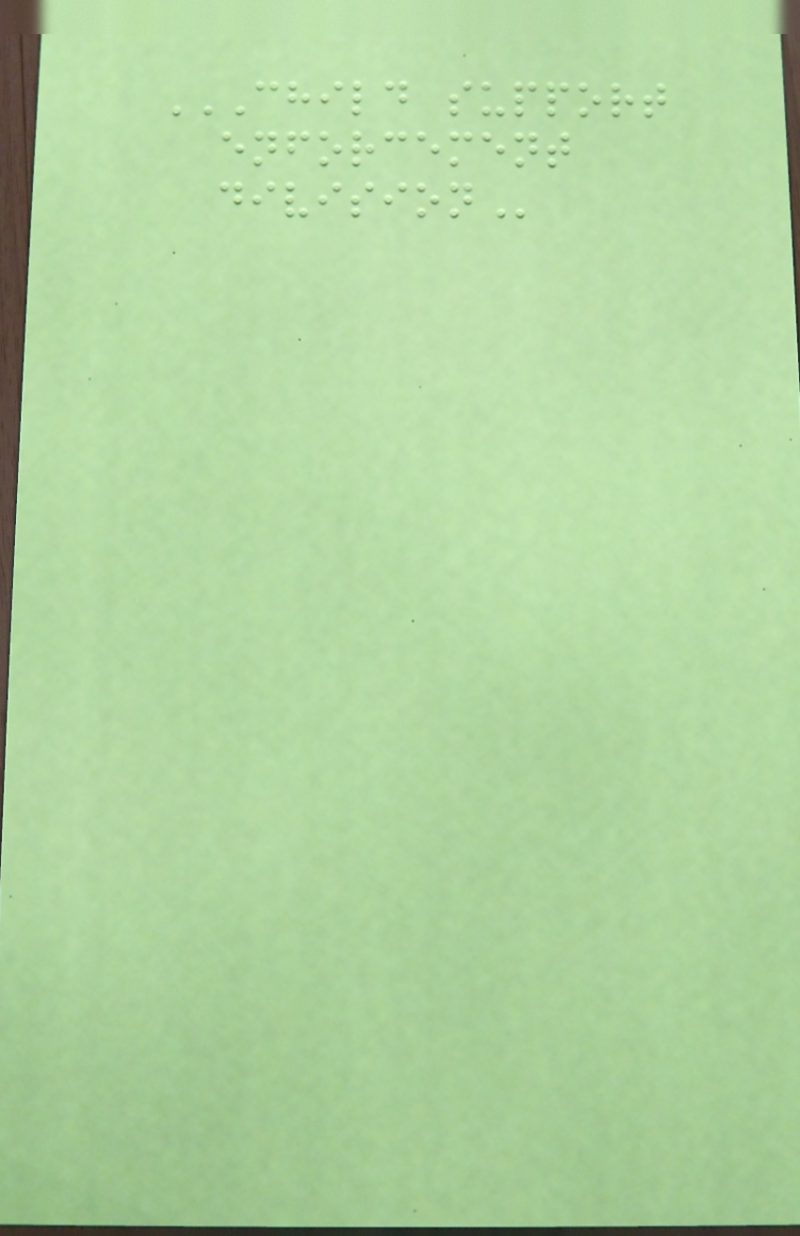CHILD SUPPORT
ENFORCEMENT
DIVISION
